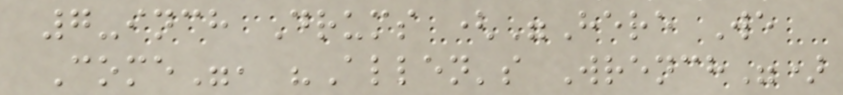7-inch Drums ("Here We
Come", "Allen's Wrench")
